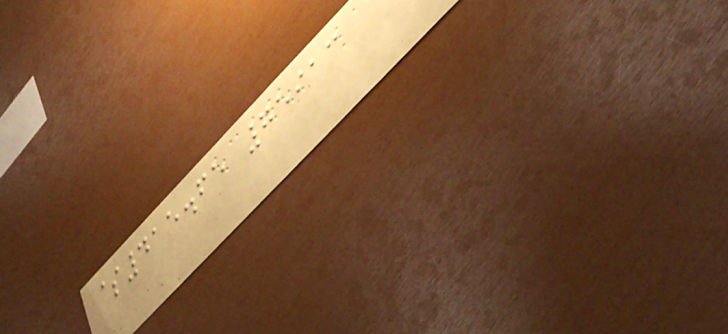$415.65 75913
